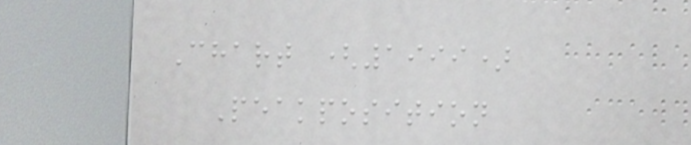Chart (1999)
Peakposition
